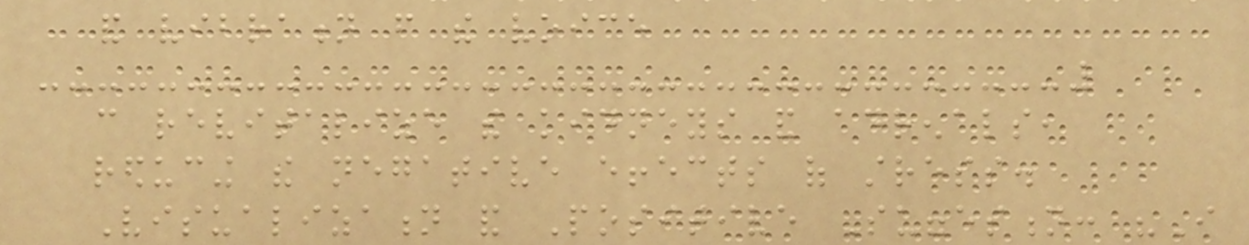and vibration from the voice
can revitalize the kidneys and adrenals,
reducing the negative effects of stress.
Visualization and Positive Suggestion: "I
